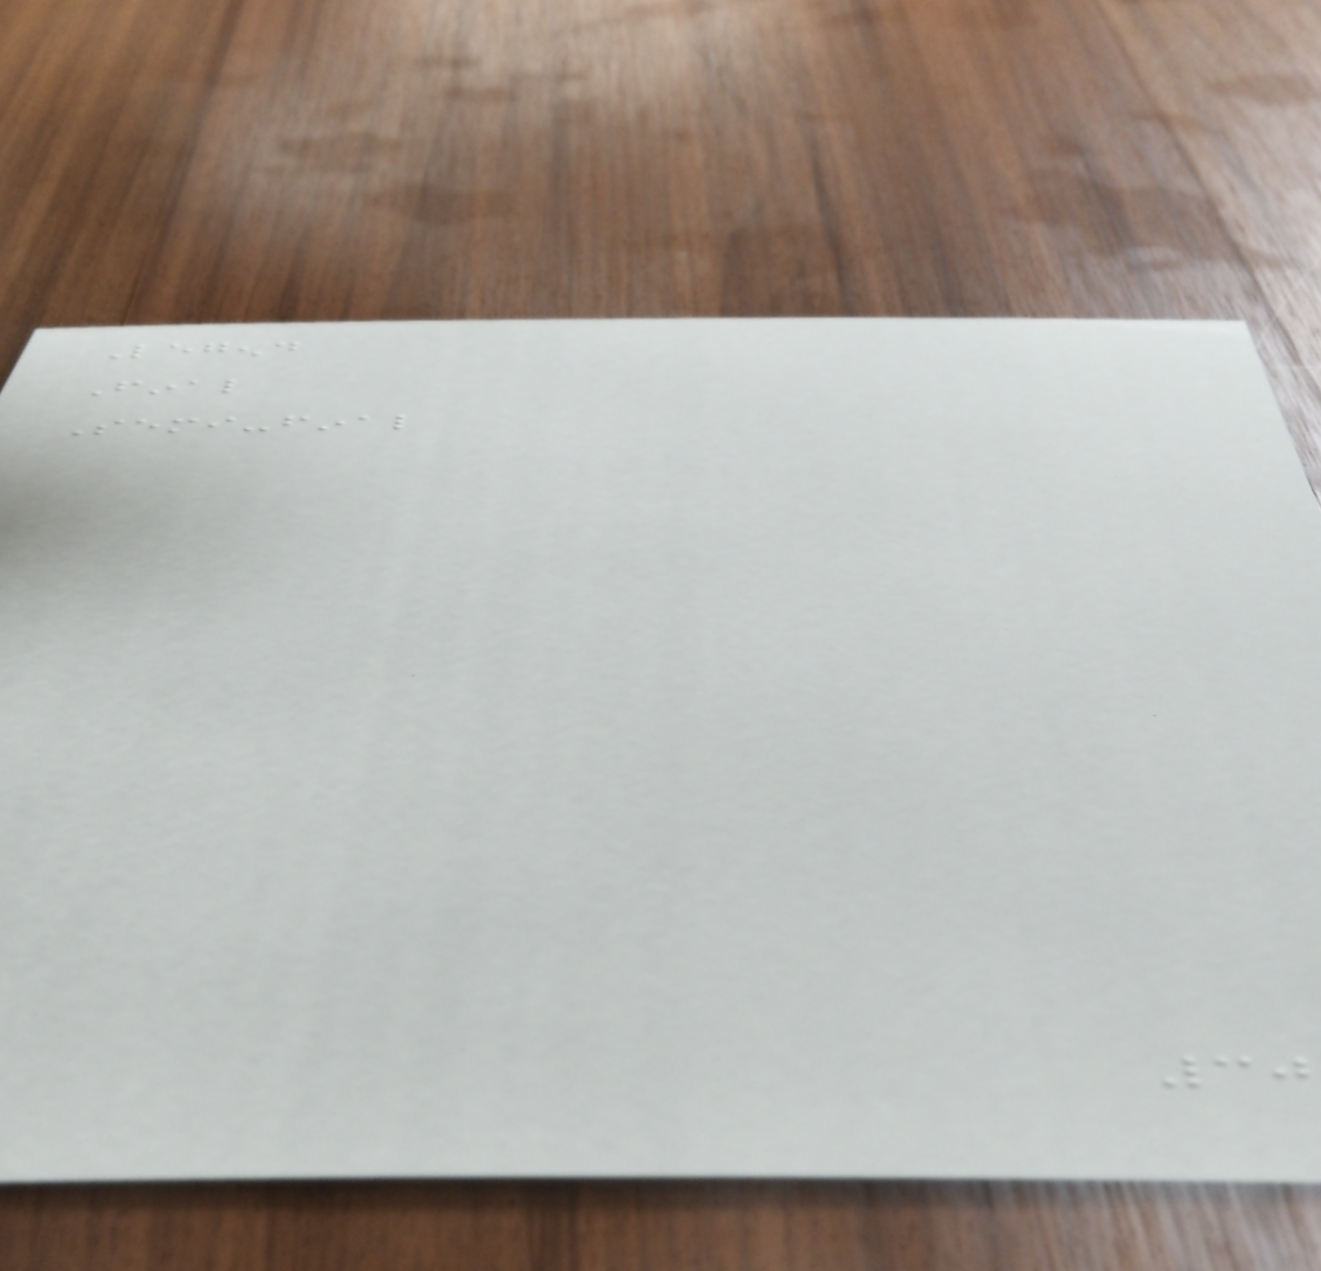Legend
Final
Semi-final
30
